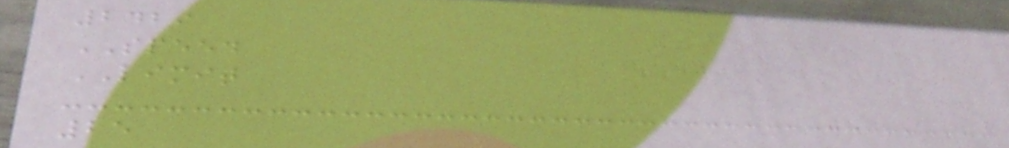2429
SPEED
LIMIT
25
